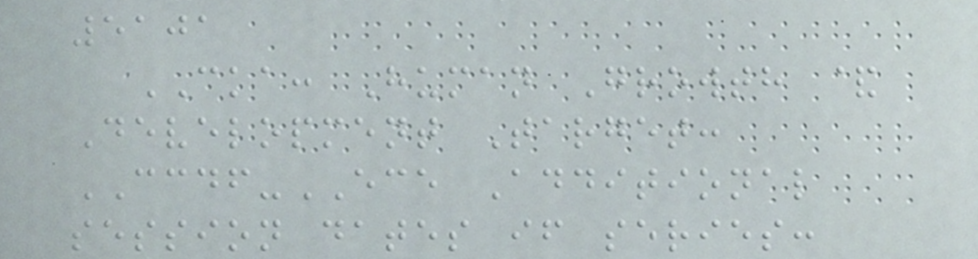5101
CKA: Human Growth &
Development Target:
CCDF-ECE Additional
session dates if series:
